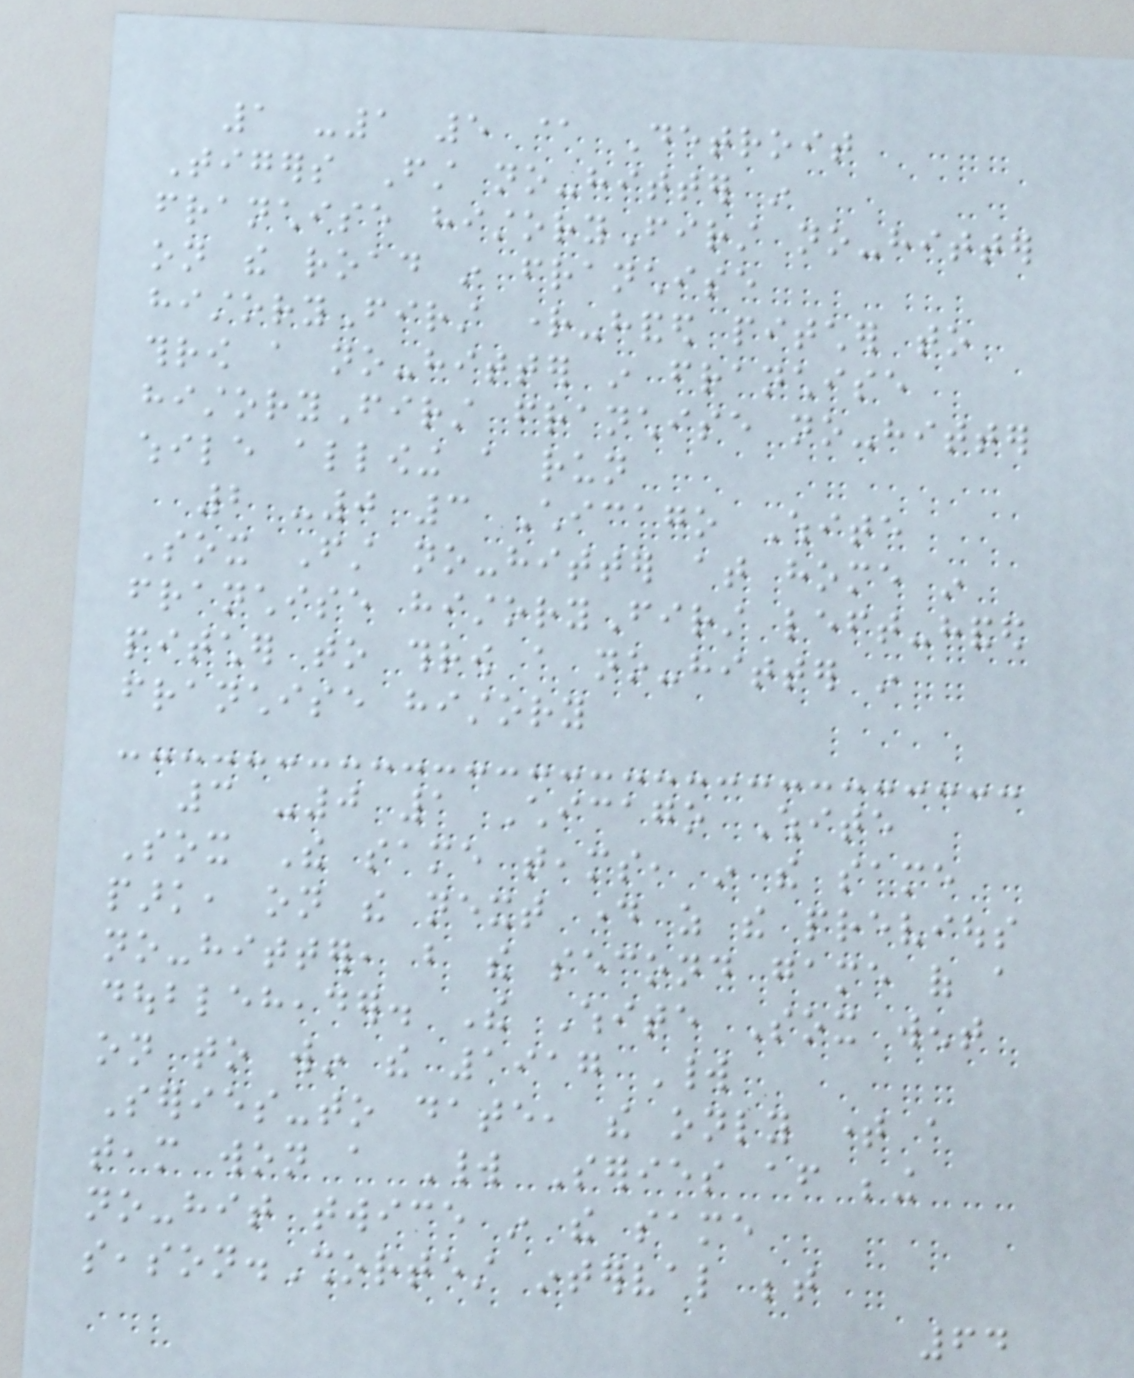1 -1 5 @ Detroit
Tigers First no-hitter in
franchise historyFirst no-hitter
on the road in franchise
historyFirst right-handed pitcher to
throw a no-hitter in franchise
historyFirst franchise no-hitter
while allowing a run
2 -0 3 Chicago White
Sox First no-hitter at home in
franchise historyFirst left-handed
pitcher to throw a no-hitter in
franchise history
3 -0 1 Chicago White
Sox The same teams, in the same
park, on the next day as the previous
no-hitter, but the second game of a
doubleheader. The White Sox went
on to win the 1917 World
Series-to date, the only time a
team won a World Series after being
no-hit twice in the same
season.Shortest interval between
64
